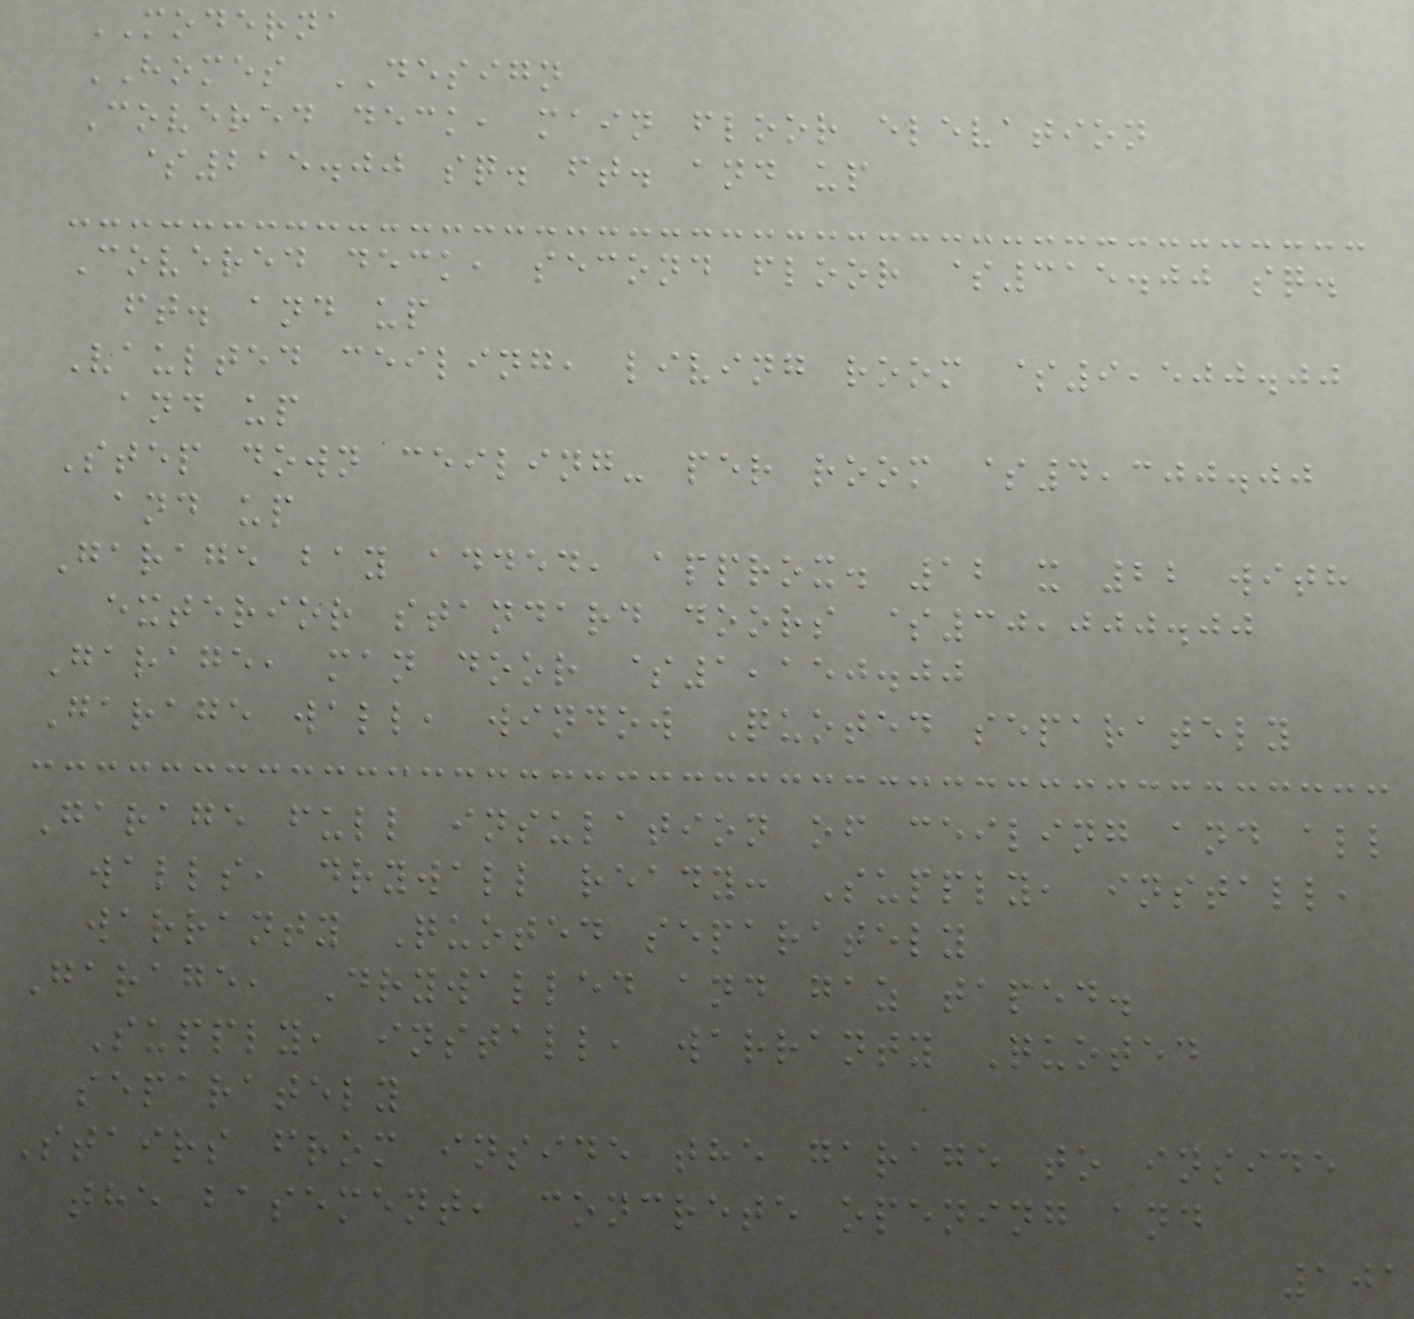MODERNA
HOMES DESIGN
Covered deck, main floor elevation
$215.00 sq. ft. and up
Covered deck, second floor $315.00 sq.
ft. and up
Vaulted ceiling, living room $9,500.00
and up
Step down ceiling- per room $4,300.00
and up
Garage bay added, approx. 12 x 22 with
exterior standard doors $30,000.00
Garage, man door $1,150.00
Garage wall, window Quoted separately
Garage full insulation of ceiling and all
walls, drywall ready: Supply, install,
warranty Quoted separately
Garage, Drywalled and gaz taped.
Supply, install, warranty Quoted
separately
Stairs from inside the garage to inside
the basement, concrete opening and
101
